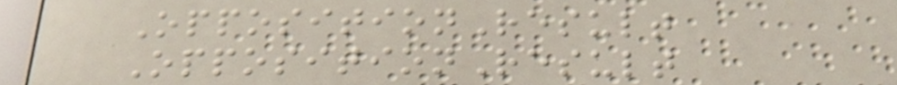OppositionResult
OppositionResult
